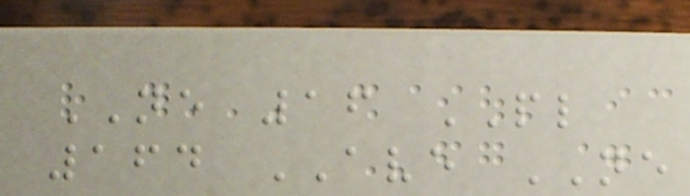NE 16 PL
164 AVE NE
